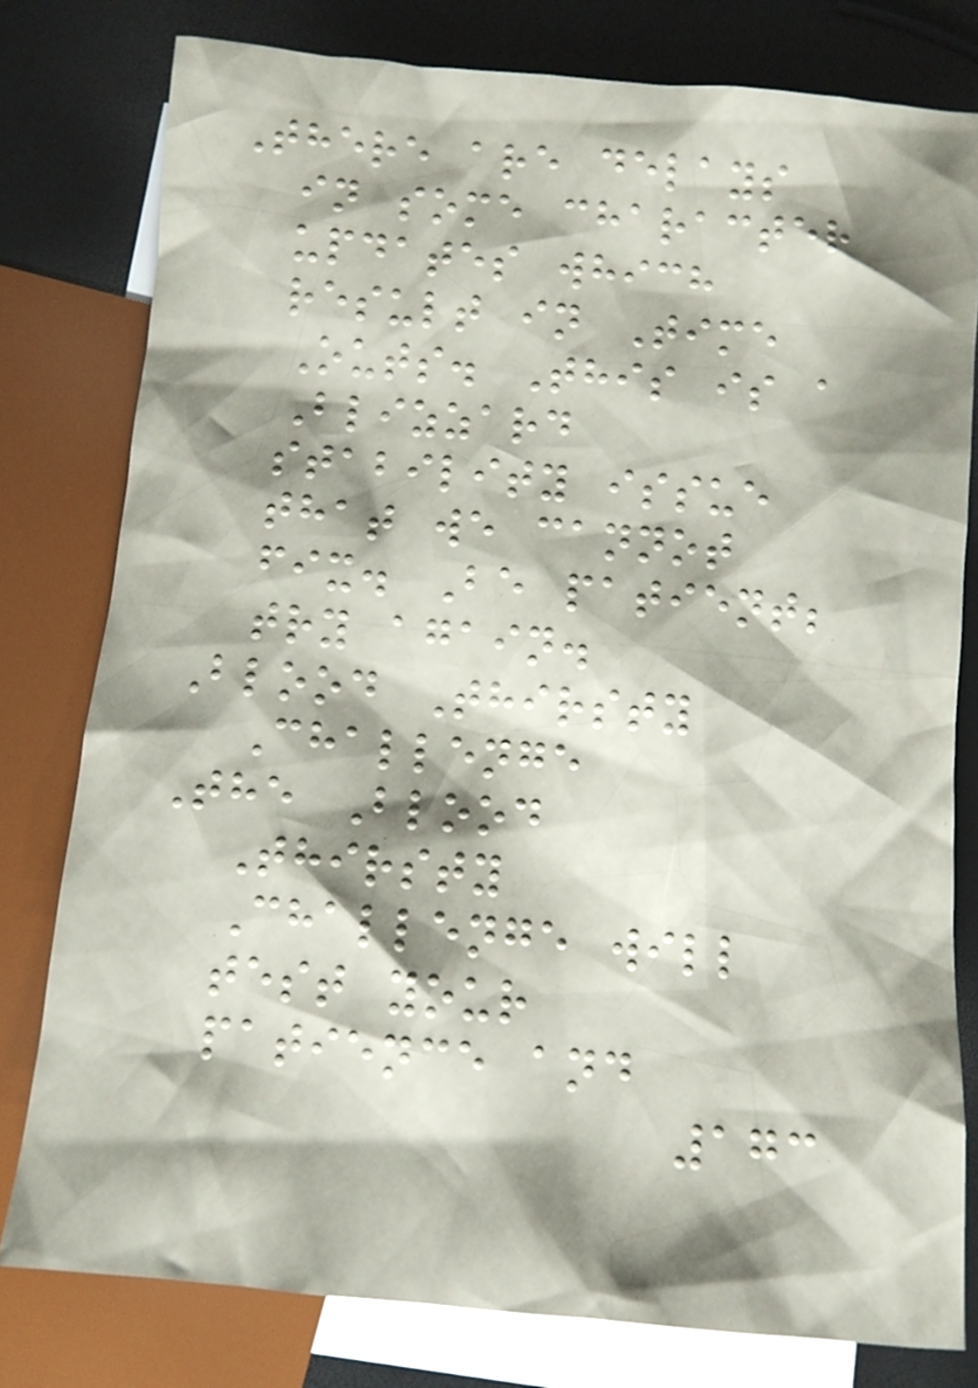There are delays
in some character
updates which
result in Time
Outs. This is a
Blizzard
stability issue
that we cannot
fix. Be patient;
try again.
Blood Thirsty
Challenge
The Blood
Thirsty
Challenge will
test your
patience and
173
